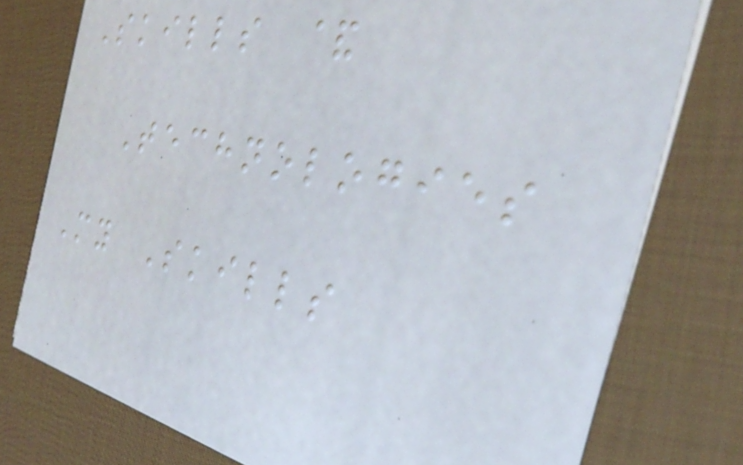Skills &
Technologies
My Skills
